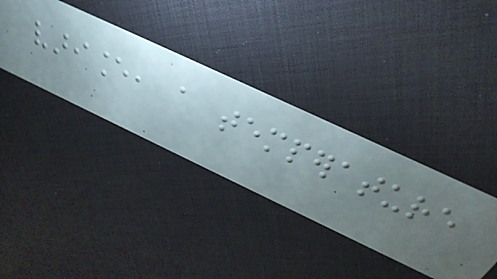variance, a temperature
